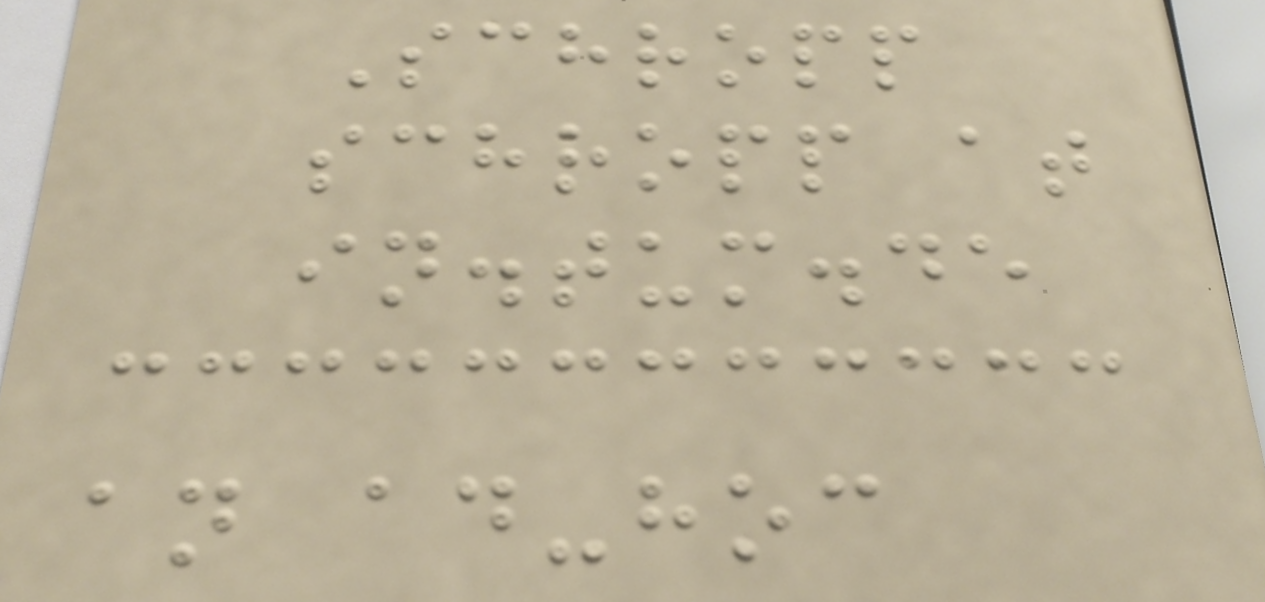Schropp
schropp at
in.tum.de
an ad-hoc
